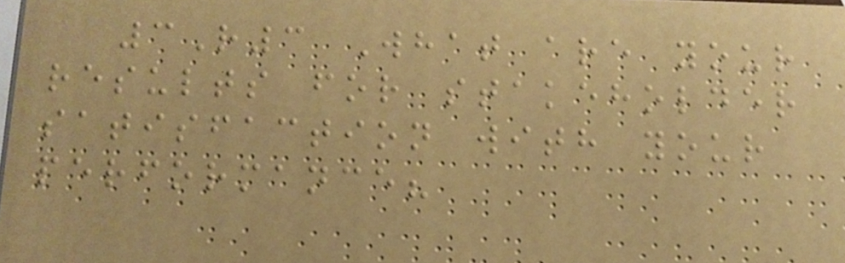3R3 What are your
results for stakeholder
satisfaction with your
performance?
